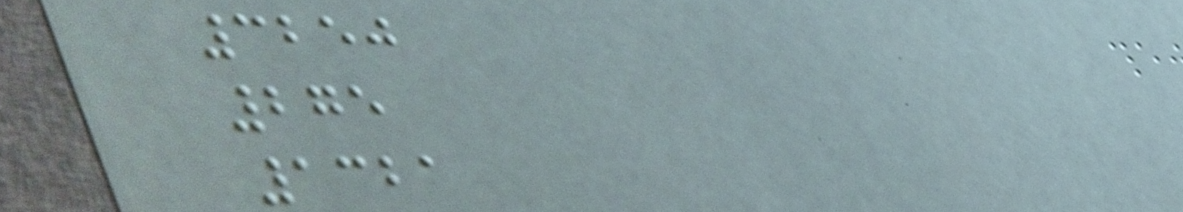3250
275
1321
